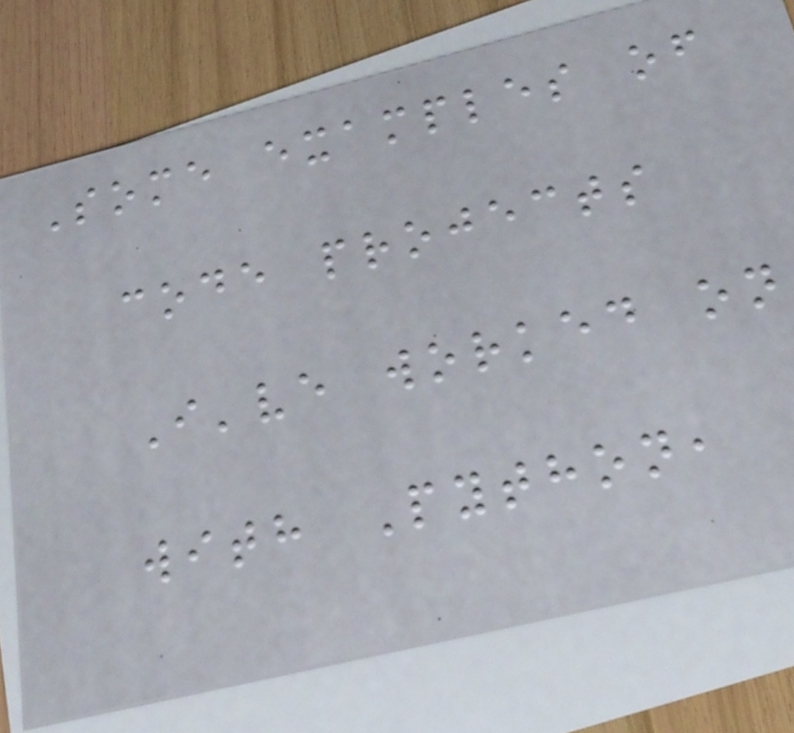Some examples of
code projects
I've worked on
with Python,
